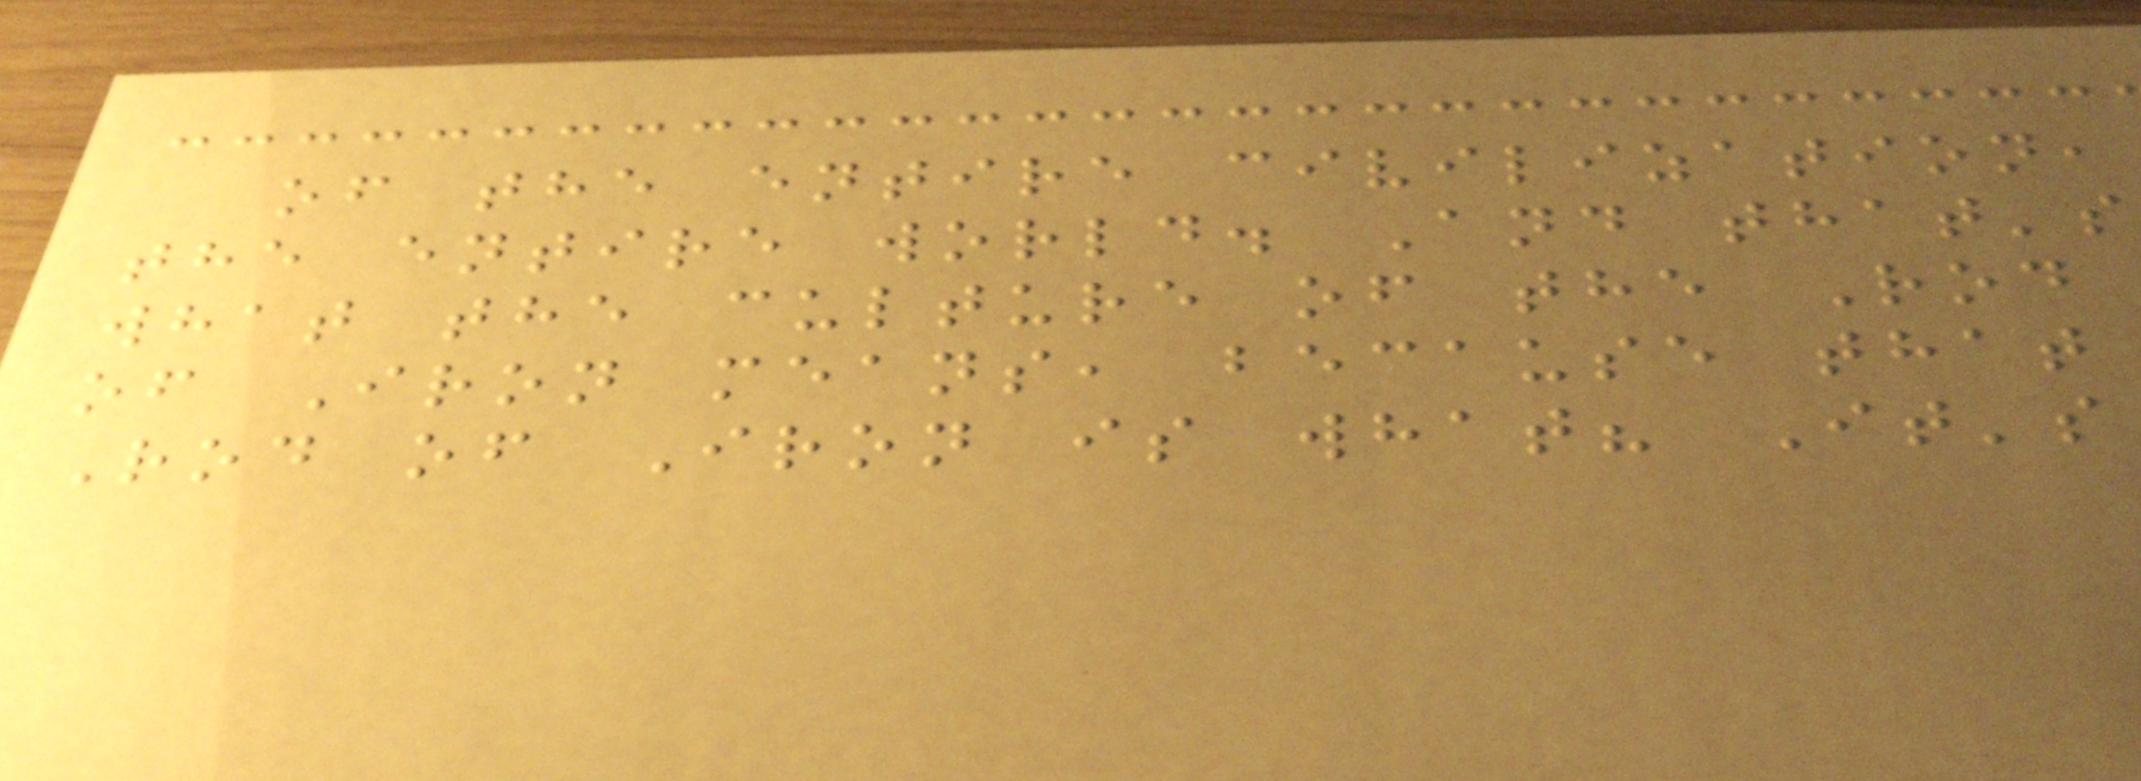of the entire civilization,
the entire world. And that's
what the culture of the Rod
of Iron means, because that
Rod of Iron is what? It's
